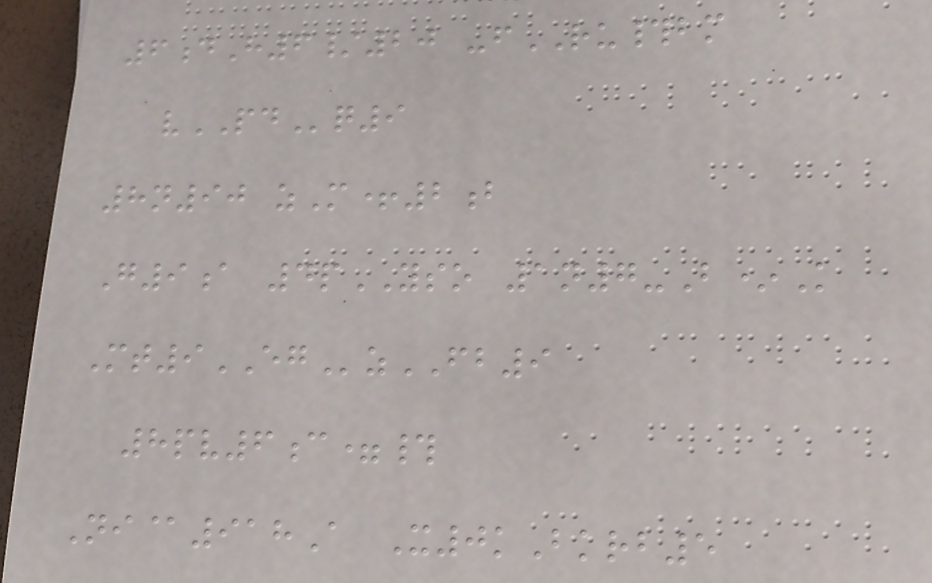6dH6/20 -fRU#bm
vPDq9
8n90 zM+2b
G9a 4pYSO 1n7-B*K
Mt9EGzFB9
8pv6c=#
Ni@918A X0kBkrb5
